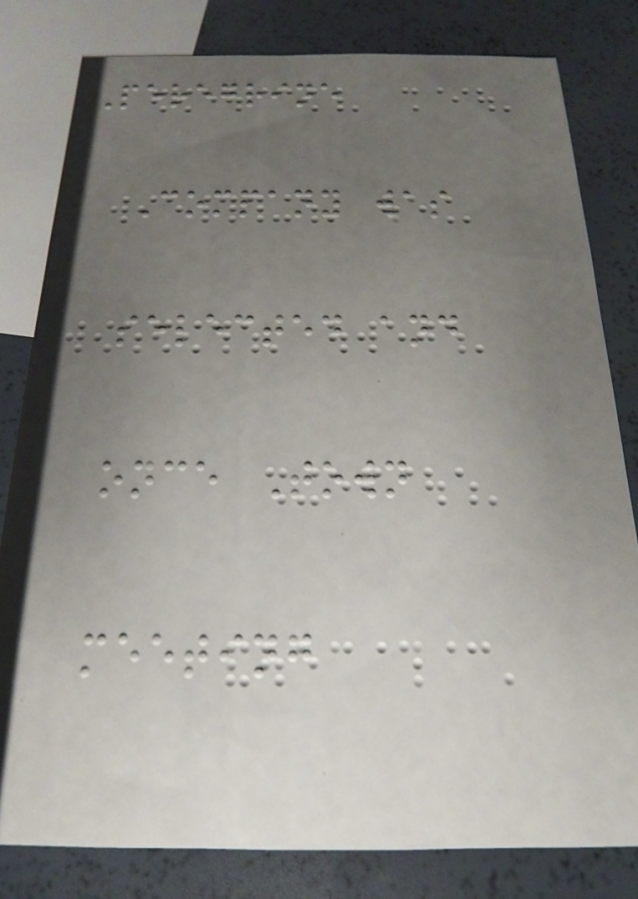Peregrine
Company was
selected and
once Town
meeting
